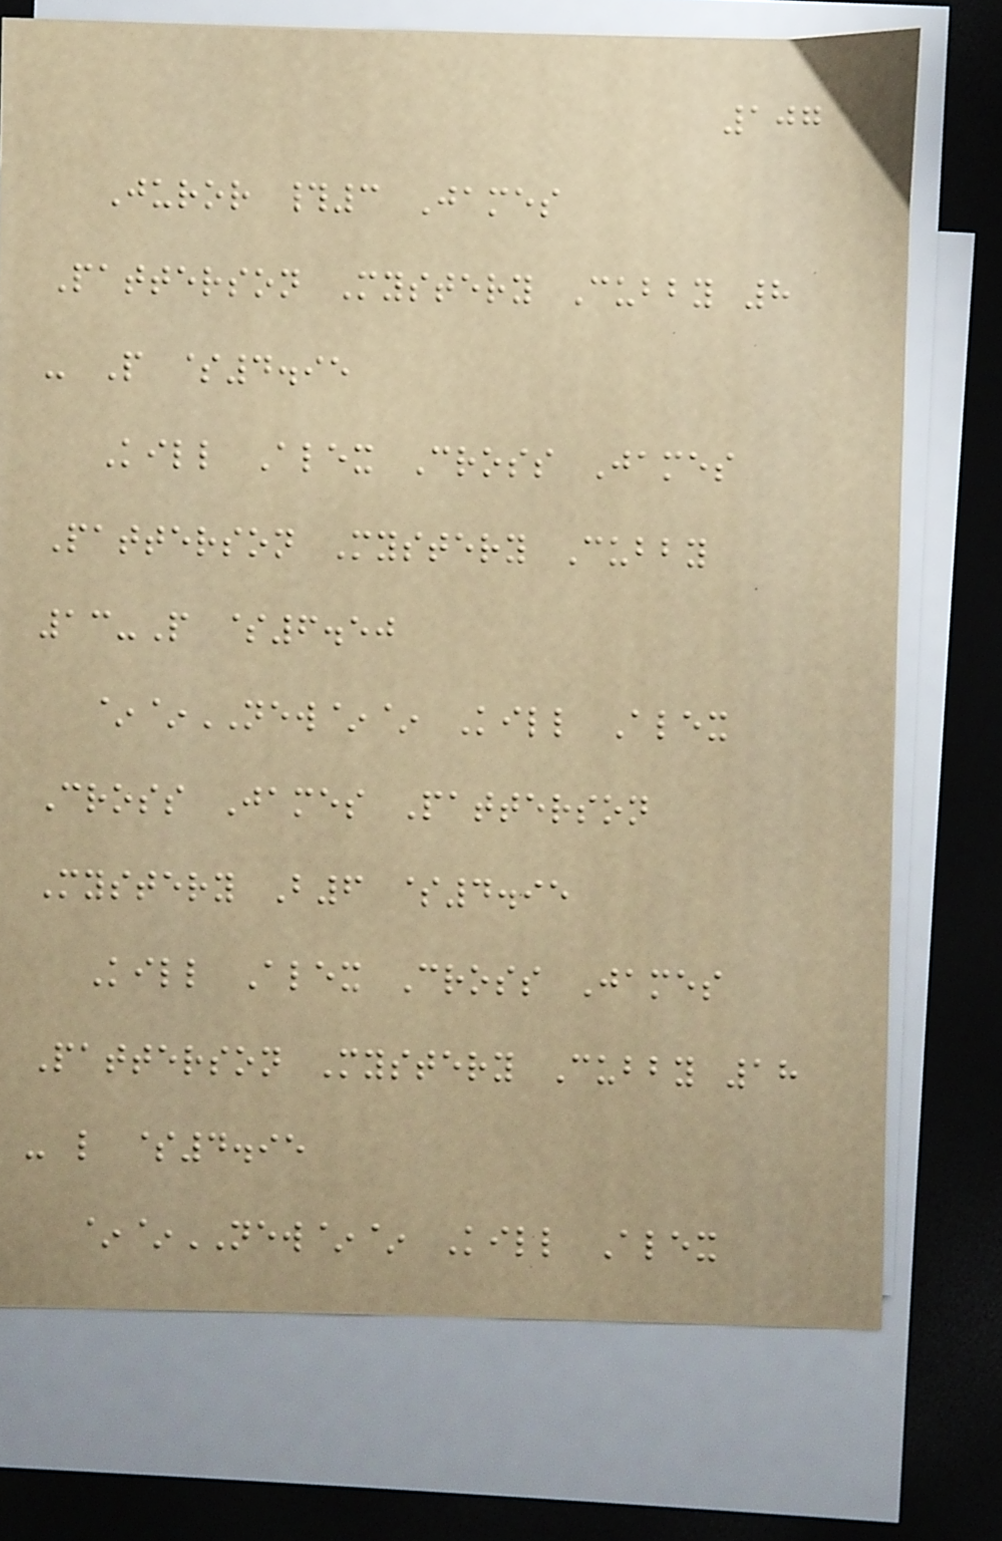107
Juror #3 James
Patterson Mystery Cubby 8
- P $4.95
Kill Alex Cross James
Patterson Mystery Cubby
13-P $6.50
~~NEW~~ Kill Alex
Cross James Patterson
Mystery B6 $4.95
Kill Alex Cross James
Patterson Mystery Cubby 18
- l $4.95
~~NEW~~ Kill Alex
